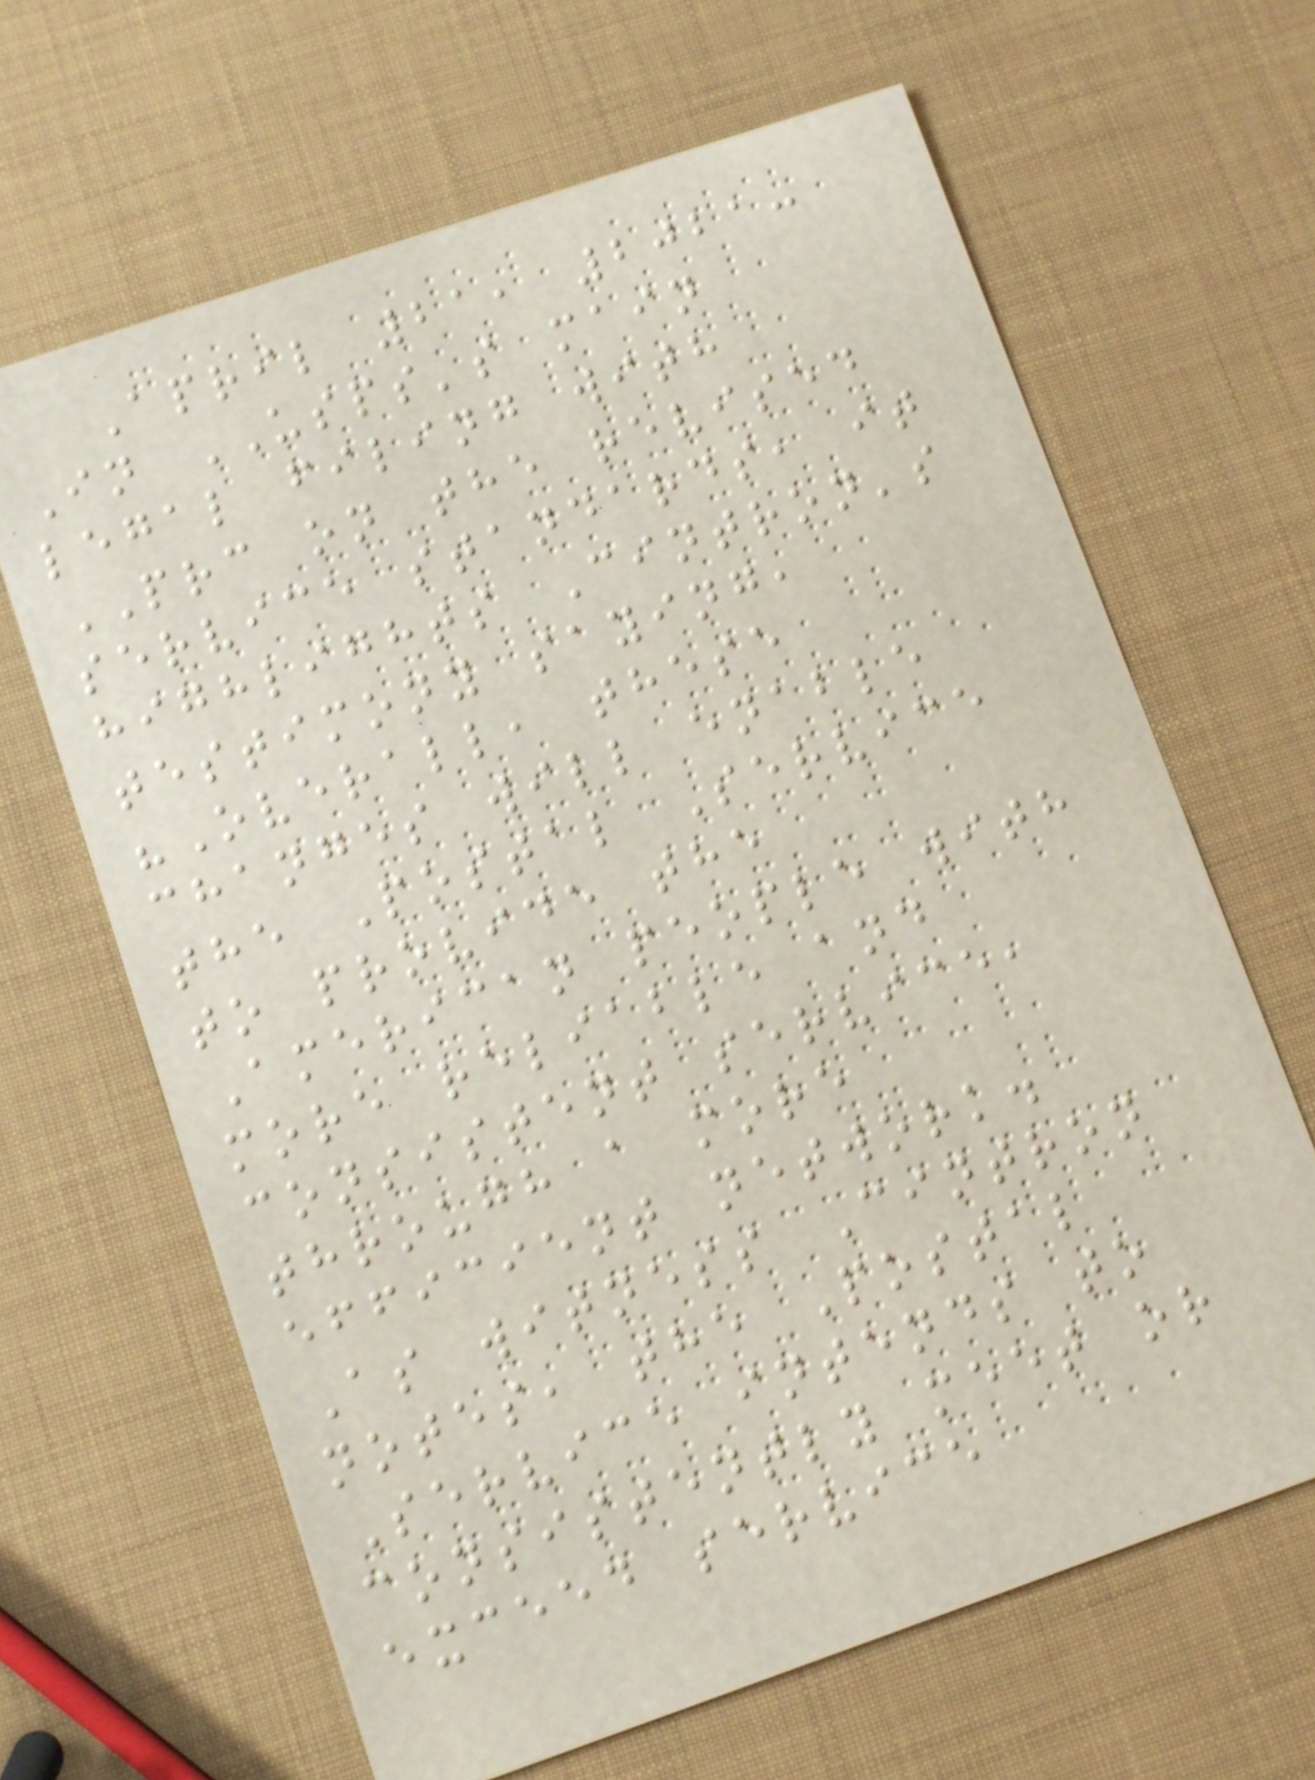April 21, 2021:
In USPS's main
legal filing with
PRC on the revised
service standards, it
highlights Cintron's
testimony saying,
"Overall, these
changes will enable
the Postal Service
to provide the
American people with
more reliable and
consistent service,
through a more
efficient network.
As witness Cintron
notes, the Postal
Service intends to
consistently meet or
exceed service
